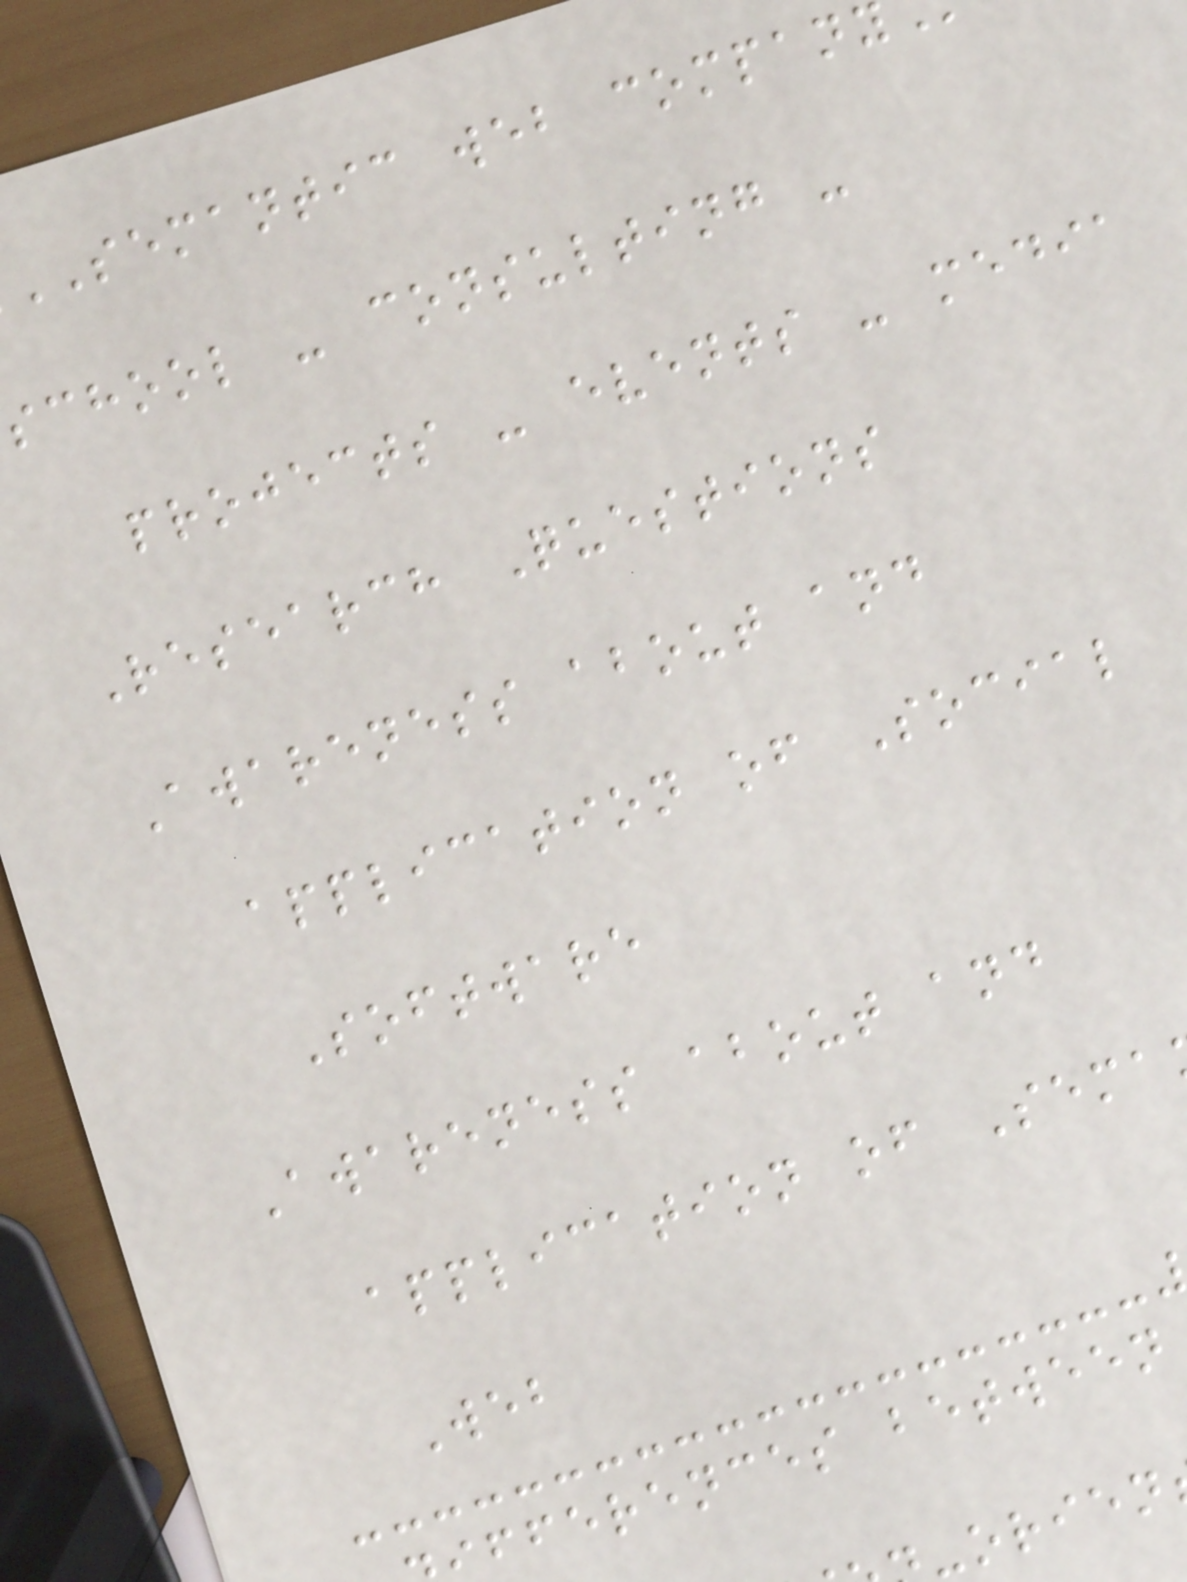SEMANTIC web
school - consulting -
projects - events - media
Research Questions
Awareness about and
application of Social
Software
Awareness about and
application of Sema
Web
fferences between
